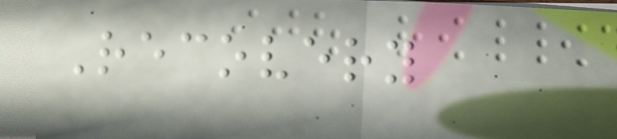Recovery
